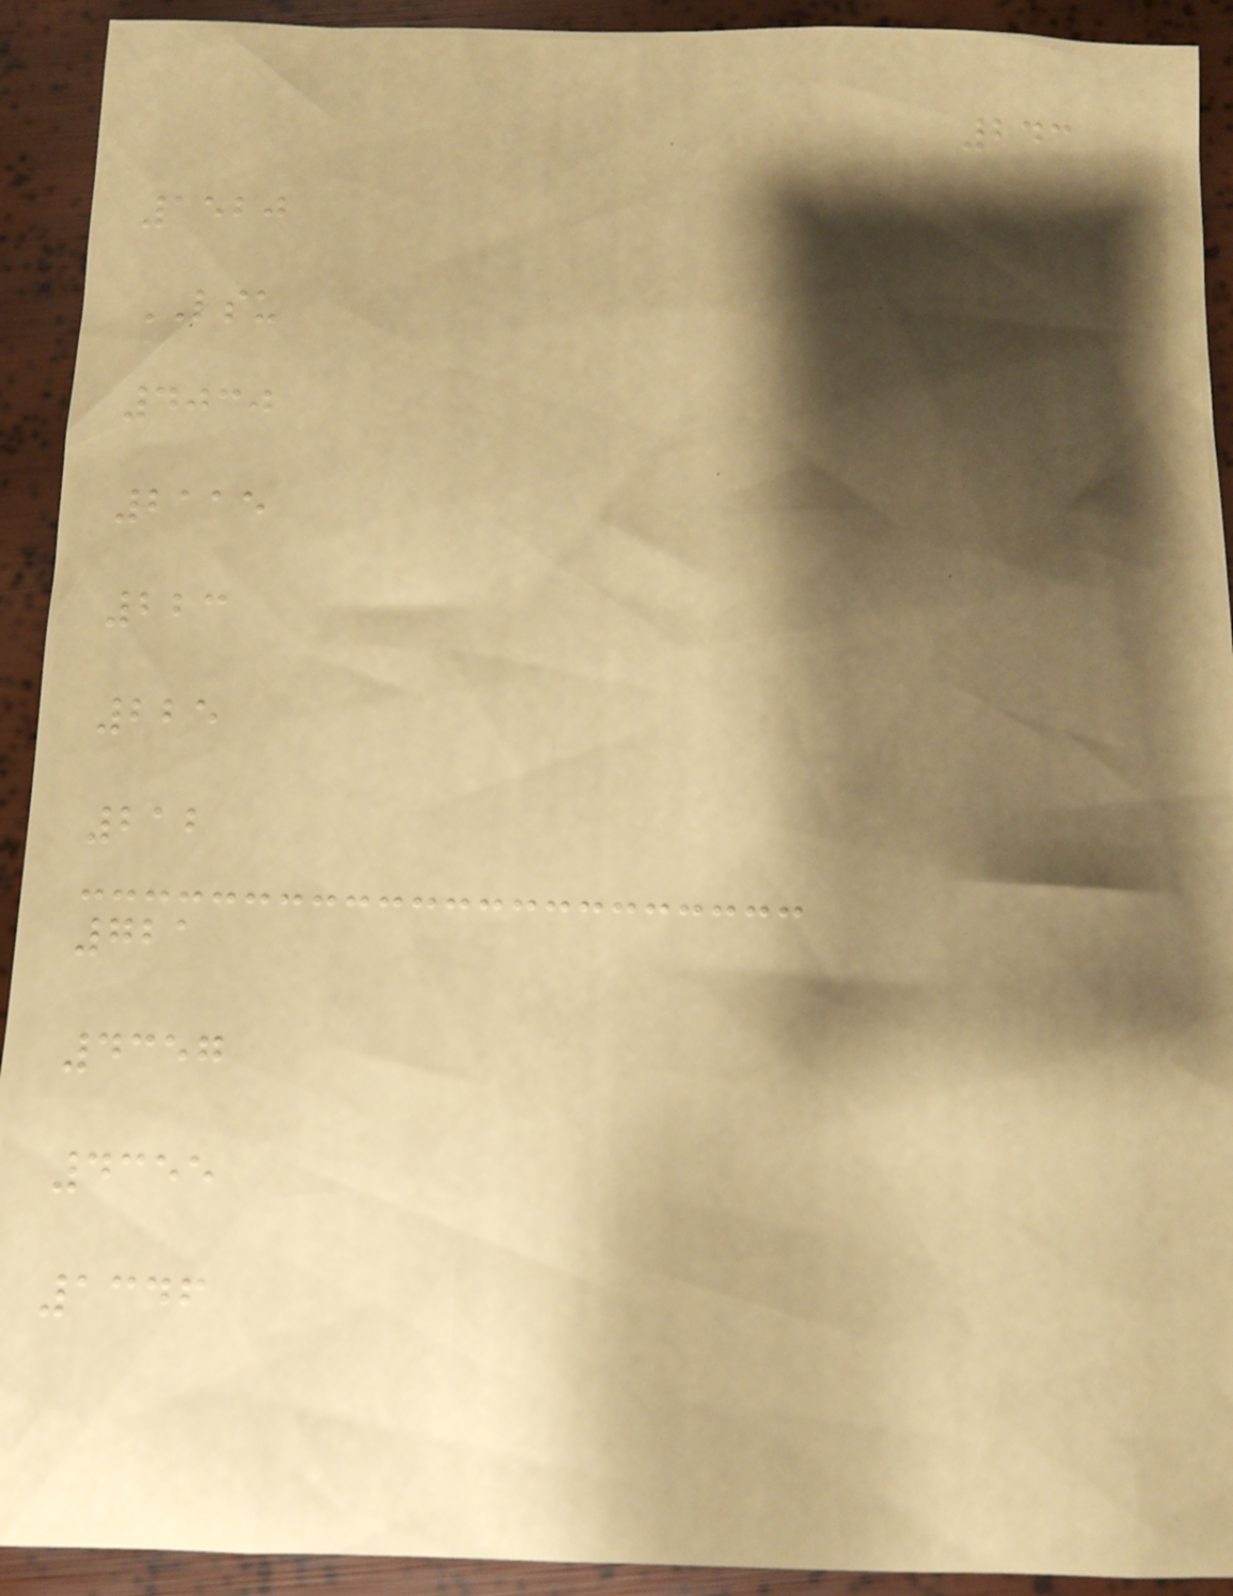243
1520
LSU
4030
2115
223
225
212
721
4357
4355
1346
